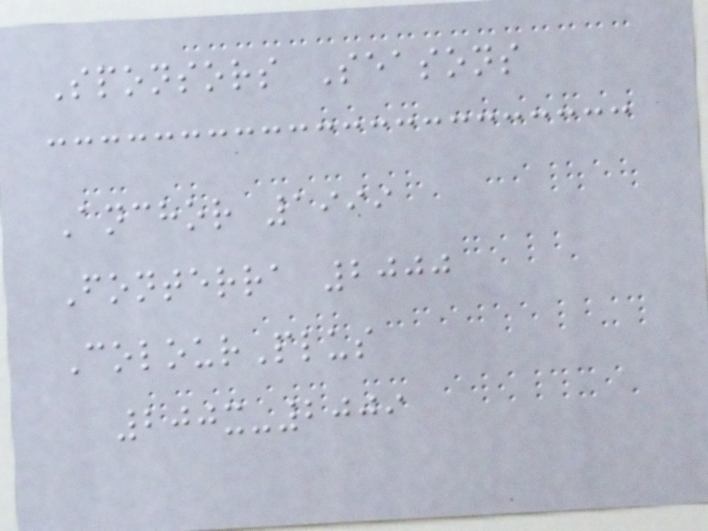Sponsors Seasons
Anchor 1999
Fonterra 2000
ColourPlus
200x-2009
